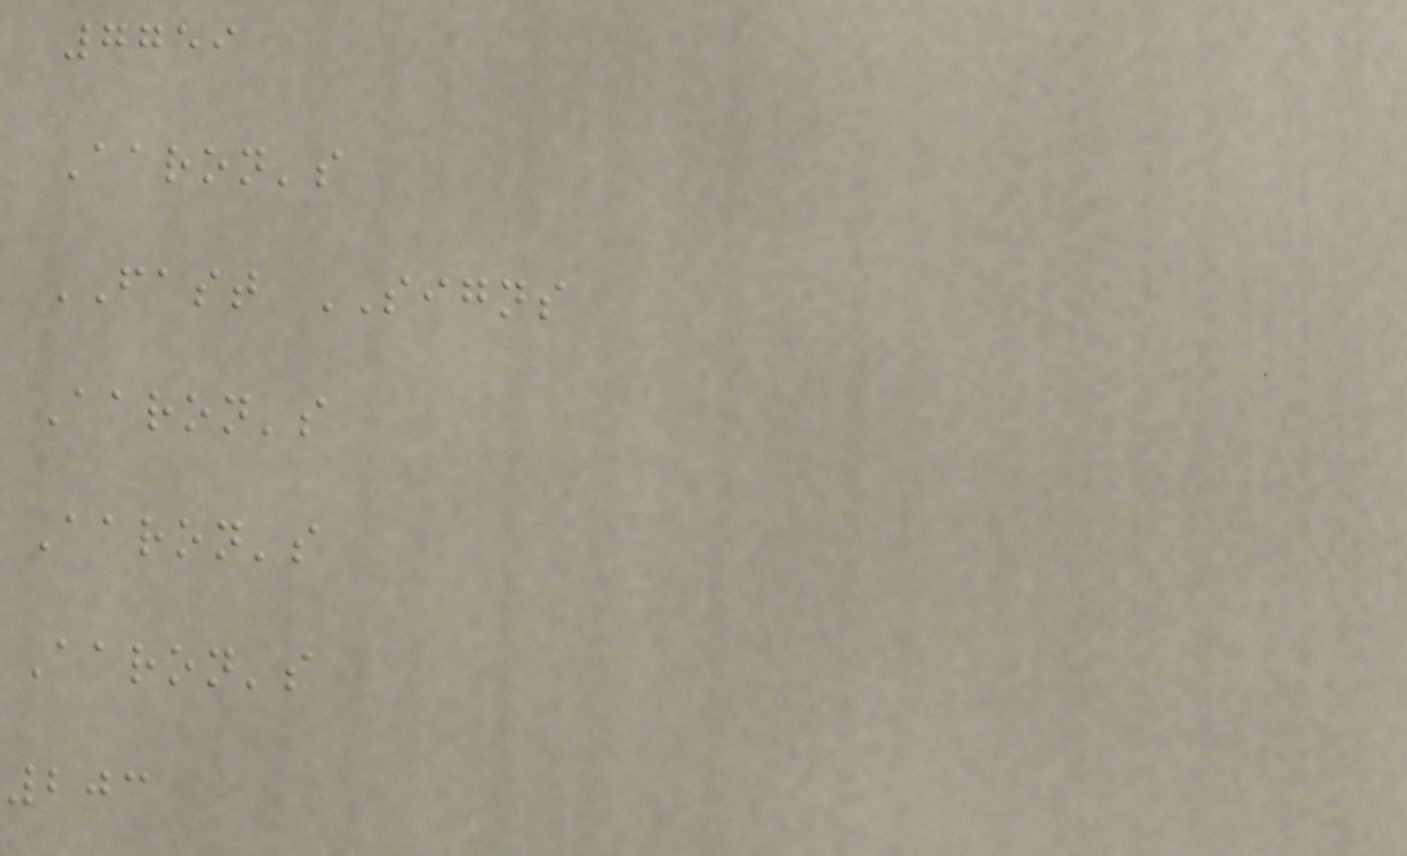7759
Aaron's
FAST SIGNS
Aaron's
Aaron's
Aaron's
203
